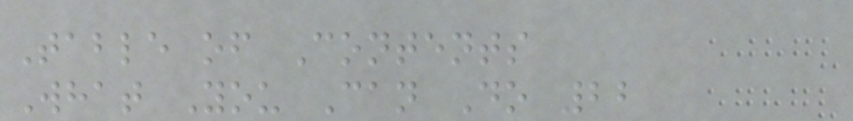Table of Contents
What You Can Do 22
